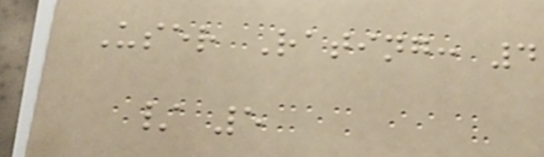User Rating: 4
/ 5
